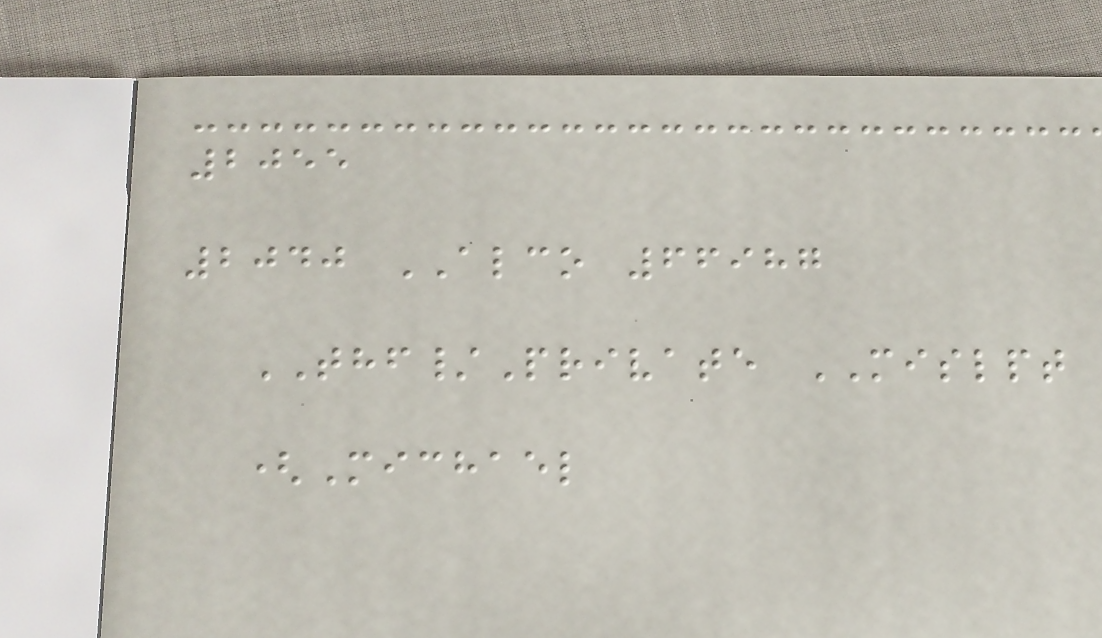2055
2040 ALCO 66987
THF/Private MISLPT
(Michael
